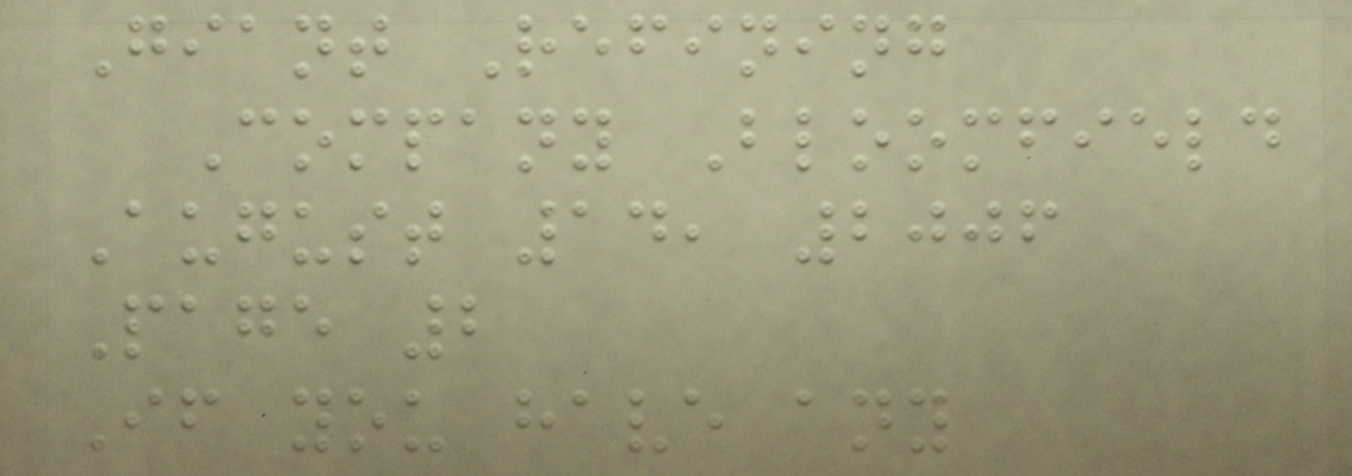Giant Refining
Company Bloomfield
August 14, 2006
Page 2
If you have any
